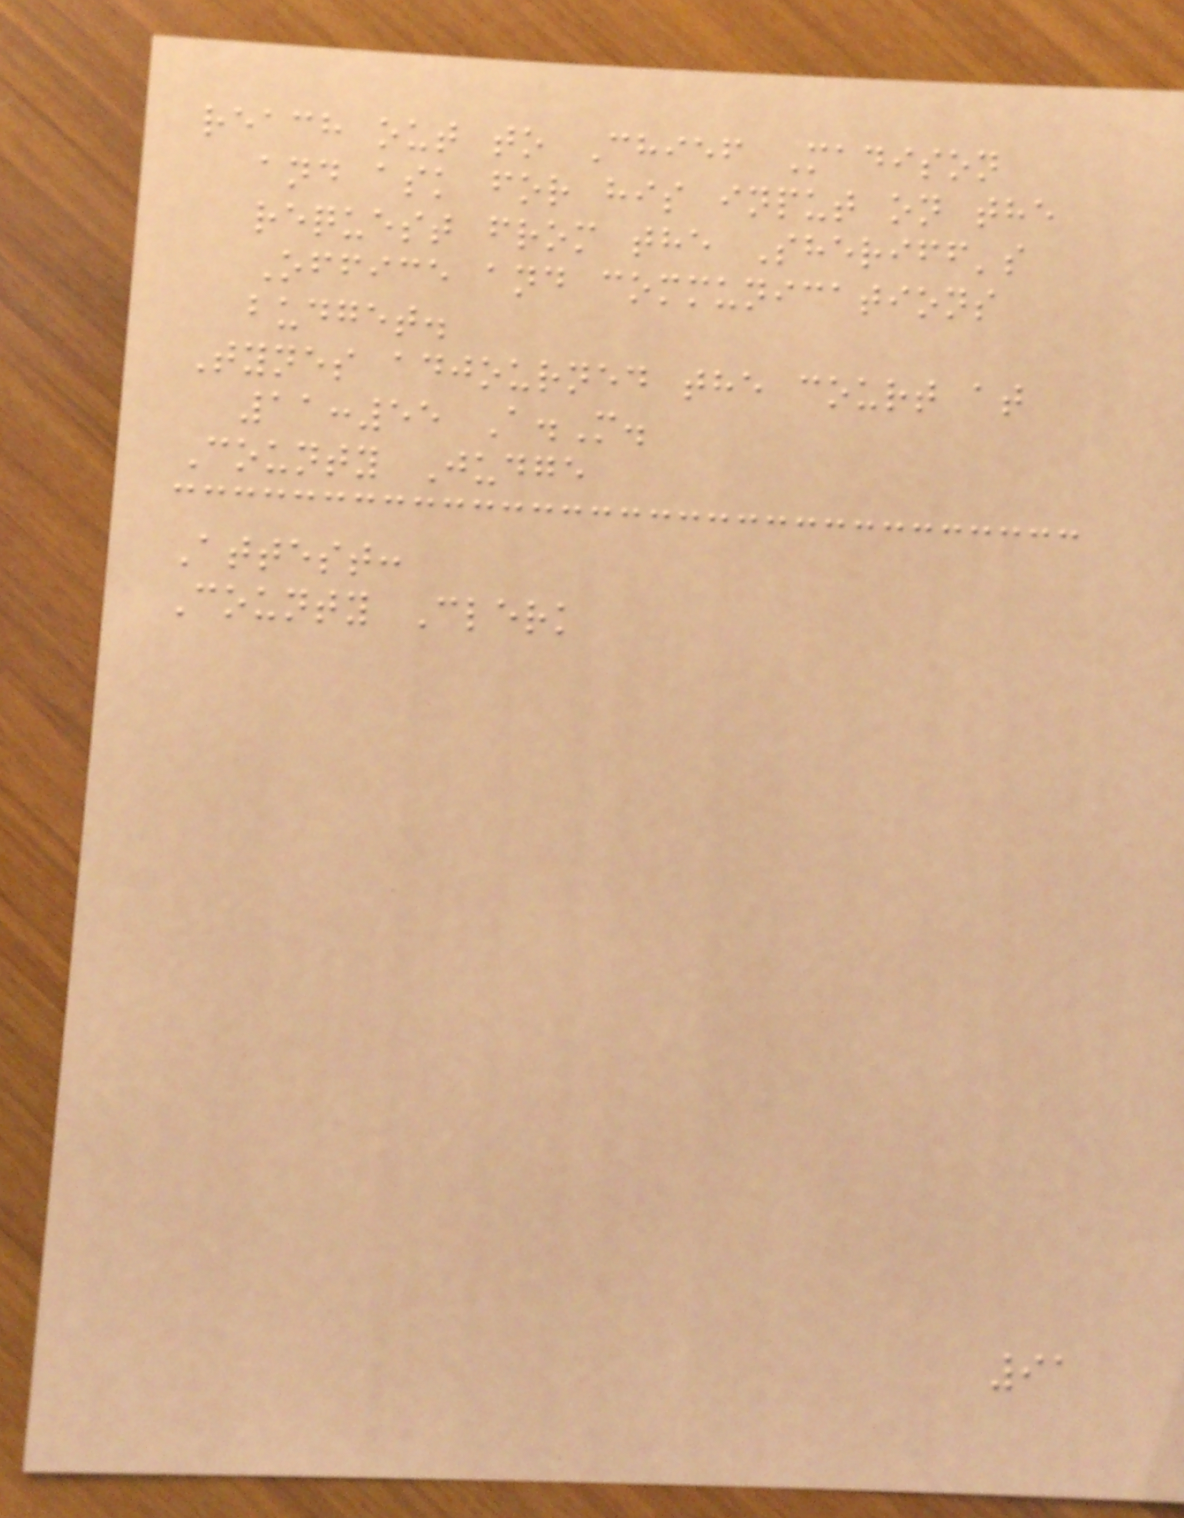reach out to Chief Madison
and ask for his input on the
request from the Sheriff's
Office and communications
budget.
Tynes adjourned the court at
11:55 A.M.
County Judge
Attest:
County Clerk
91
